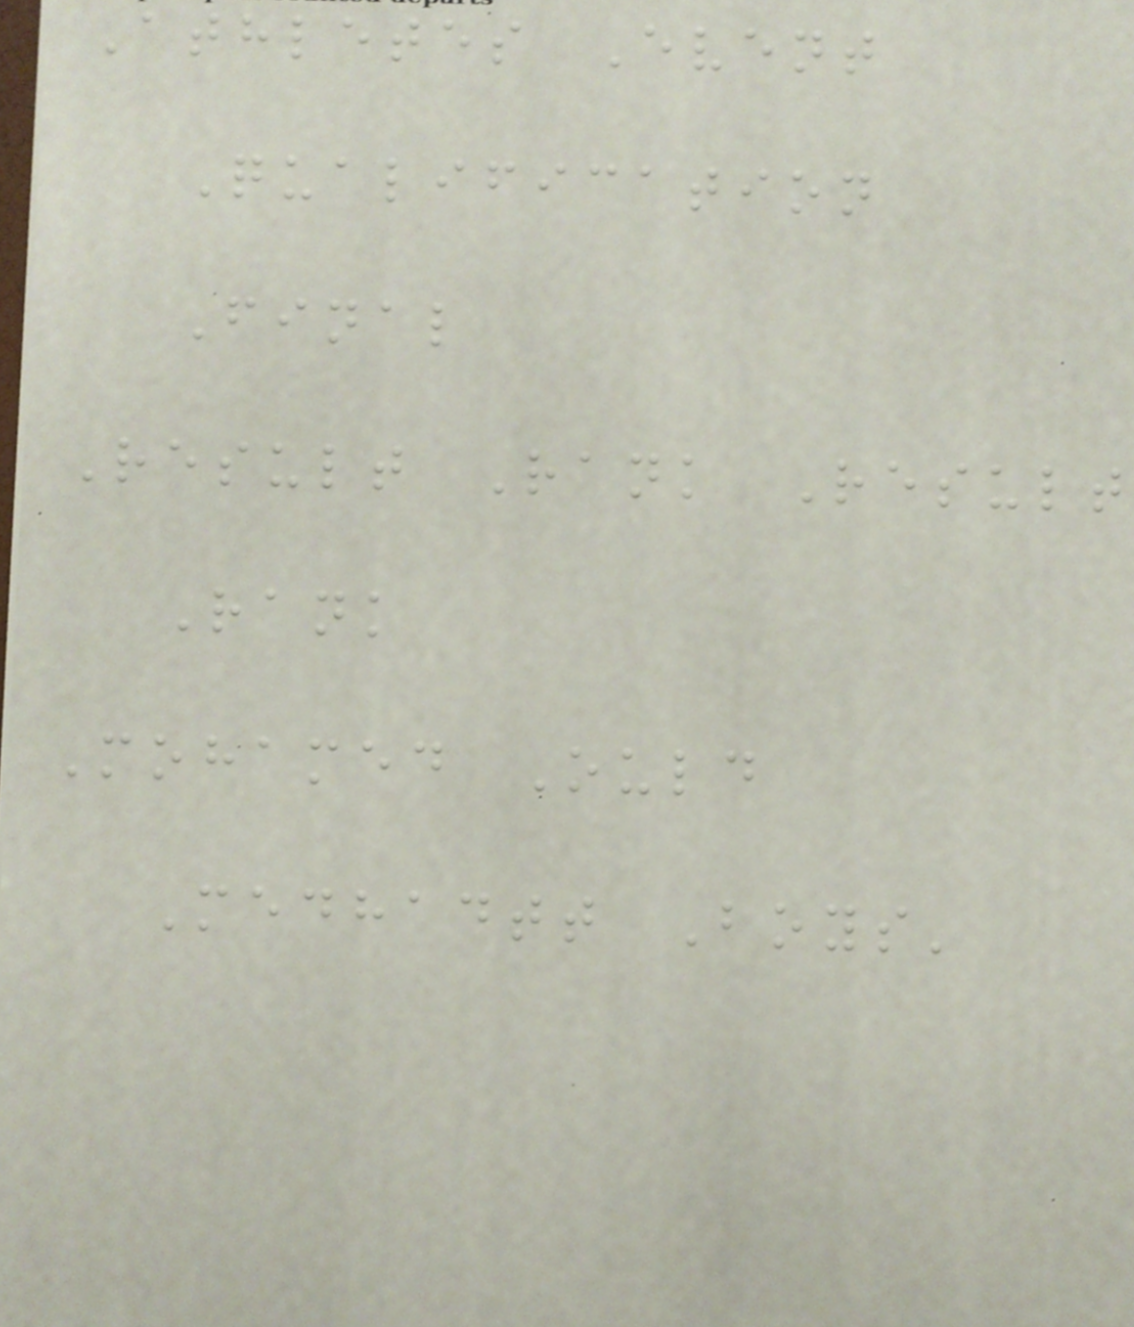Athletes Event
Qualification
Final
Result Rank Result
Rank
Mohamed Ould
Medhadtt Boys'
